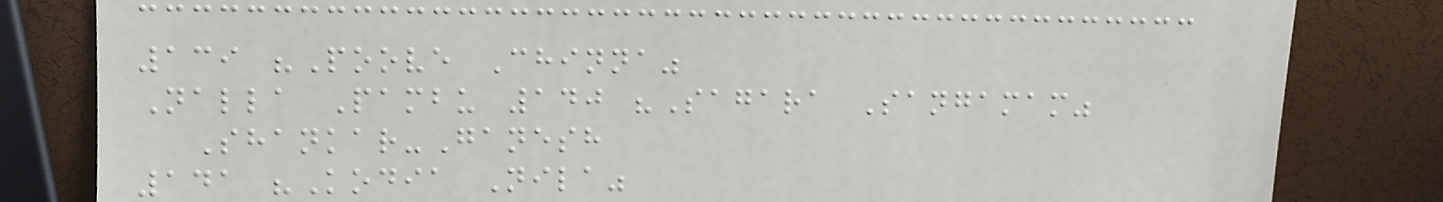139 "Poove Chinna"
Nalla Pambu 140 "Sagara Sangamam"
Shankar-Ganesh
141 "Kodia Nila"
